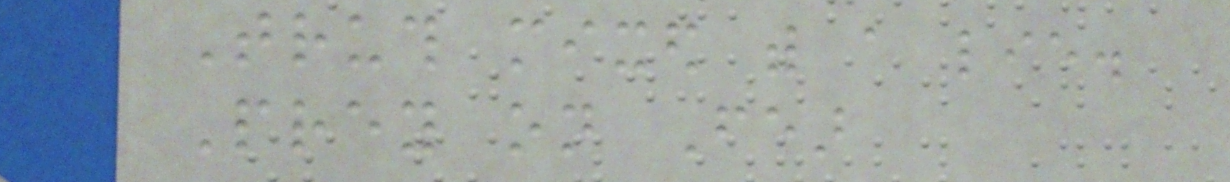Truth mixed with a lie.
Prey on Fear
